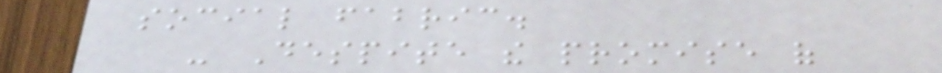social fabric.
- Despite the promise of
